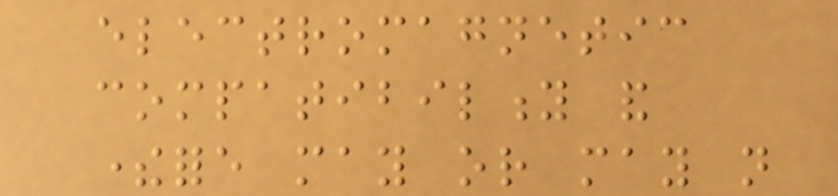electromagnetic
compatibility and
therefore may or may not
